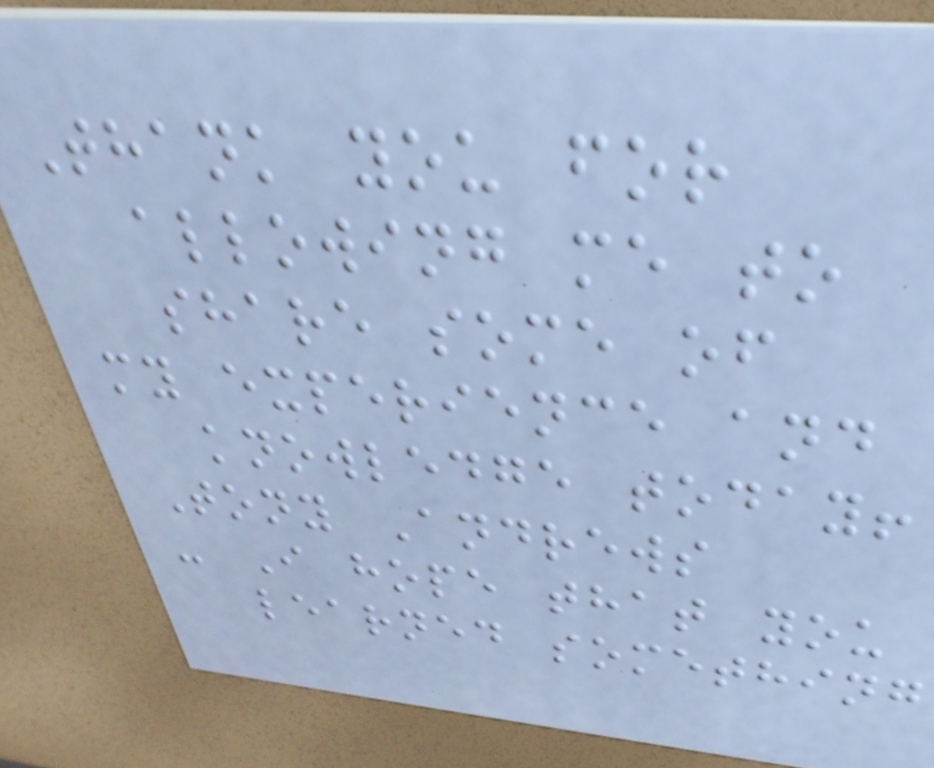Thank you for
allowing me to
share some of
my experience and
knowledge today!
Tony Andrews
- I hope that you
learned something
